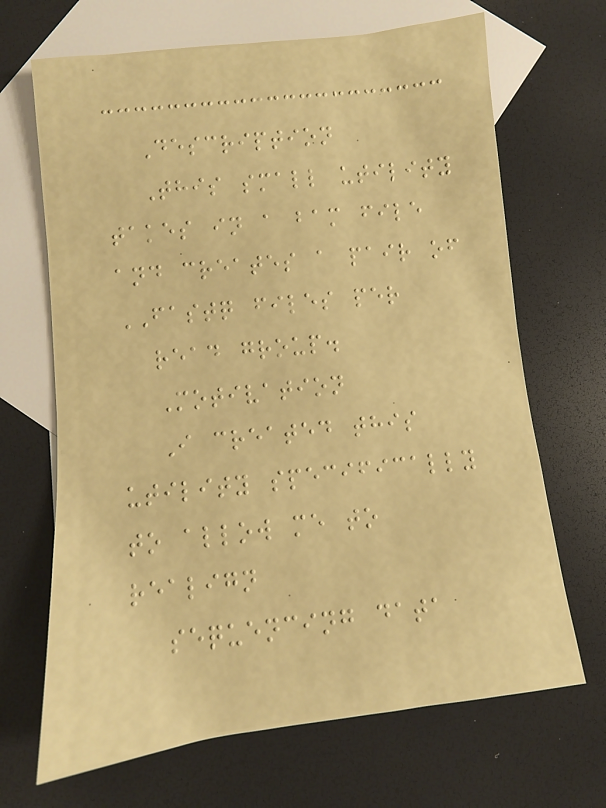Description
This small utility
takes in a bam file
and creates a pair of
FASTQ files per
read group.
Motivation
I created this
utility specifically
to allow me to
realign
sequencing data
